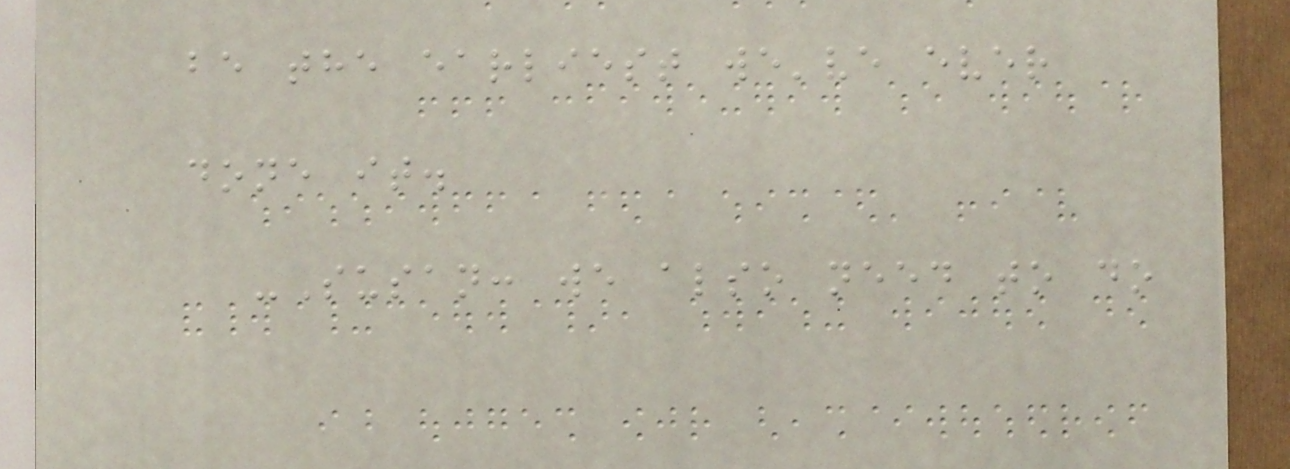be the earliest we've ever
done it.
-Susan: we also need to do
